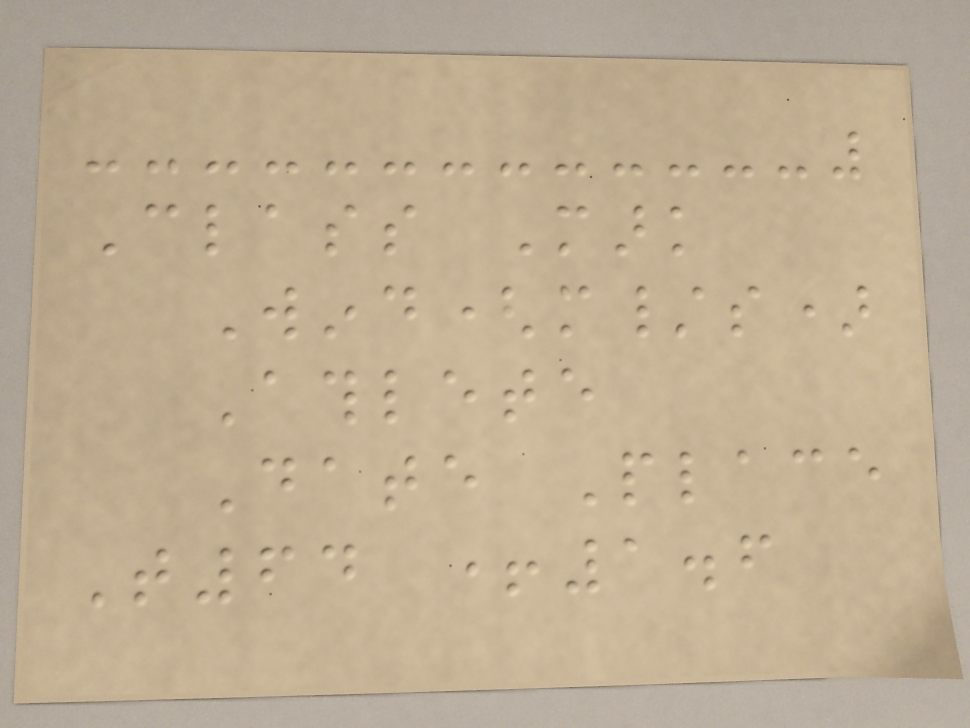Class Mark
Wind(m/s)
Athlete
Date Place
T64 +1.6
